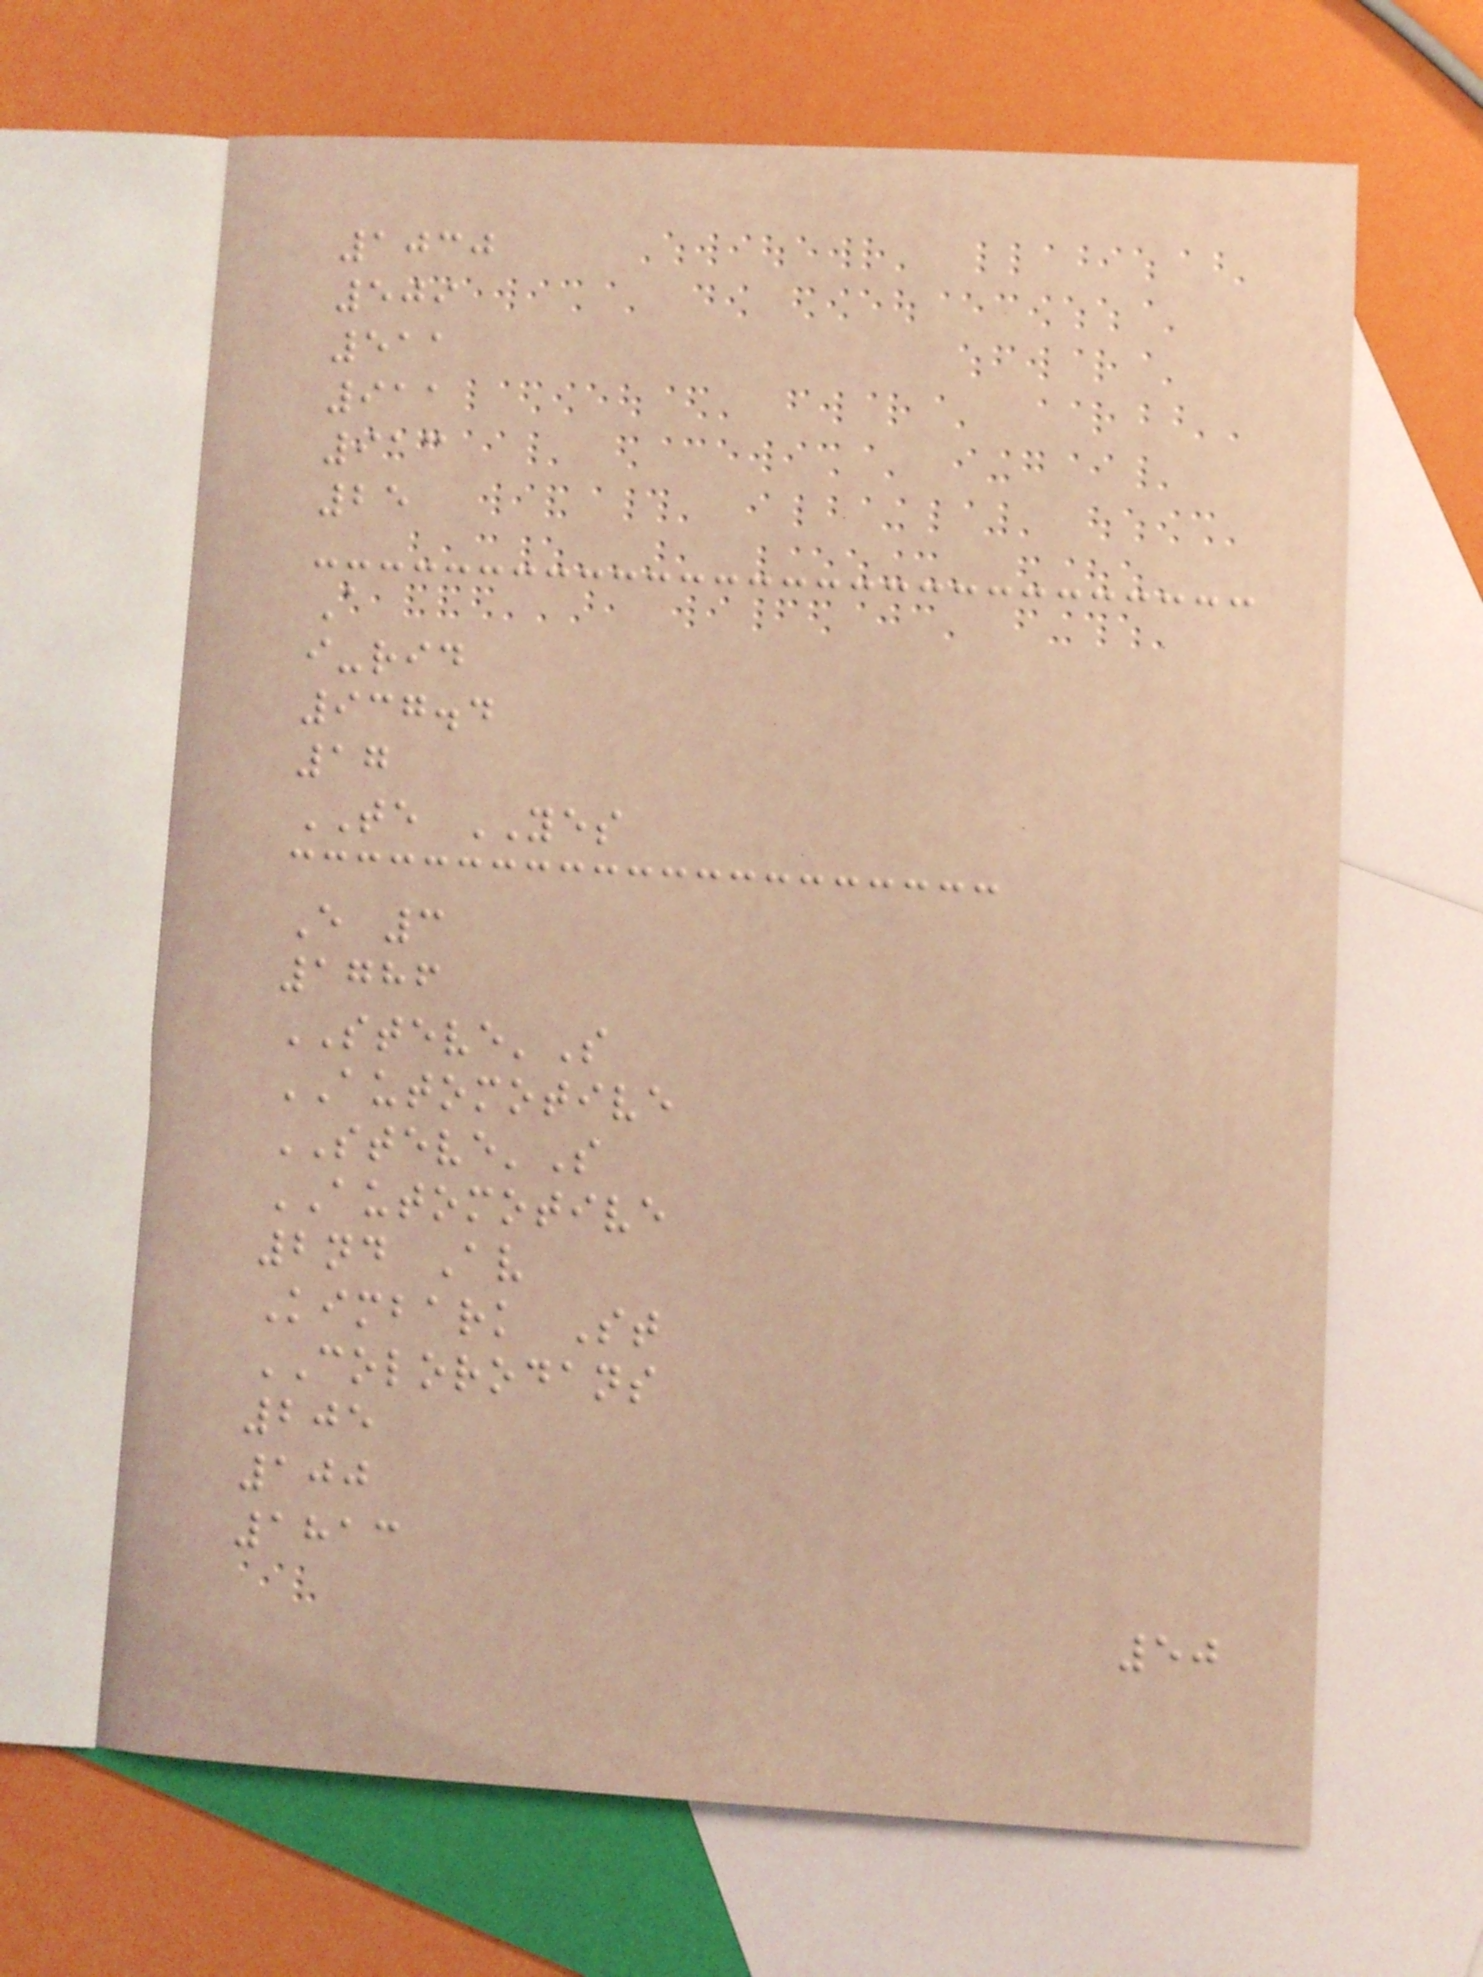1030
509
511
911
913
25
A
i-rid
937.4
17
TE YES
E 3
1786
STEVE'S
AUTOMOTIVE
STEVE'S
AUTOMOTIVE
2nd Av
Kimbark St
COLORODANS
205
100
1813
50
